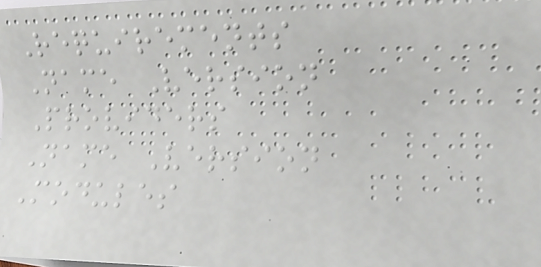Requirements
Name Version
Providers
Name Version
Modules
